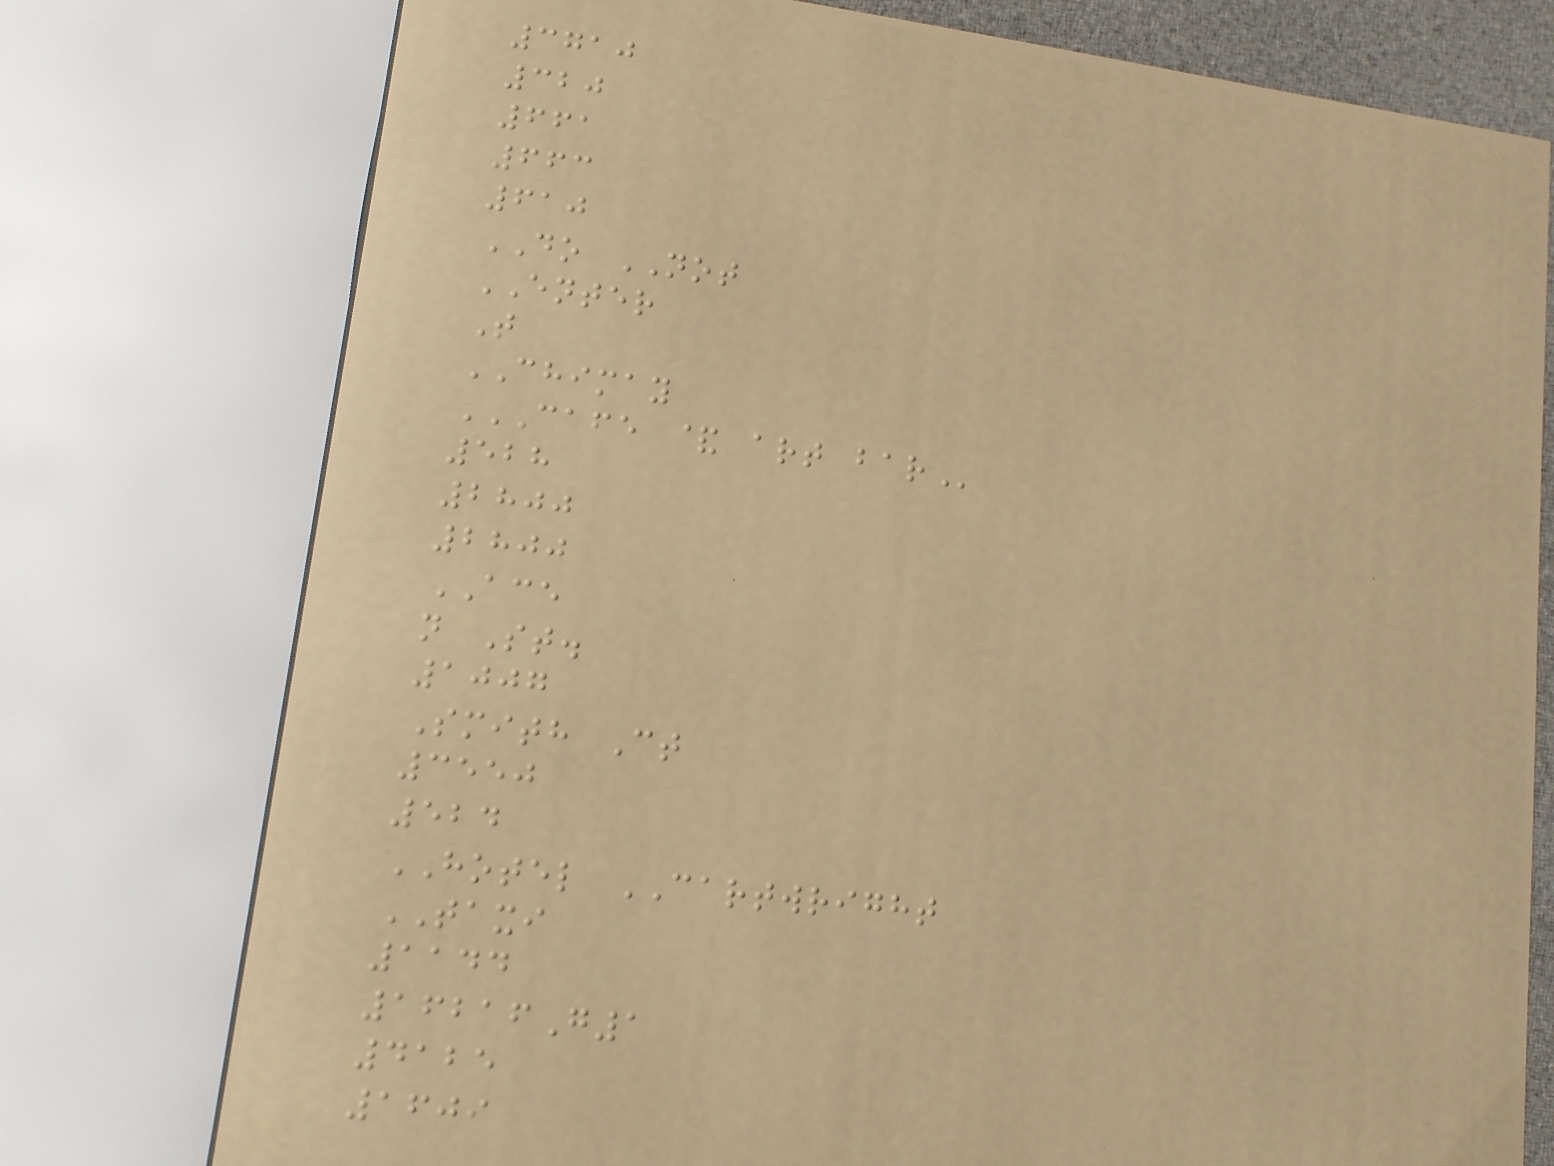3710
320
661
663
610
DO NOT
ENTER
T
CHIMAY
CAFE & ART BAR
528
2800
2800
ACE
n St.
1007
Smith Ct
3550
524
HOTEL CARTWRIGHT
TAXI
1144
16216G1
4125
1609
